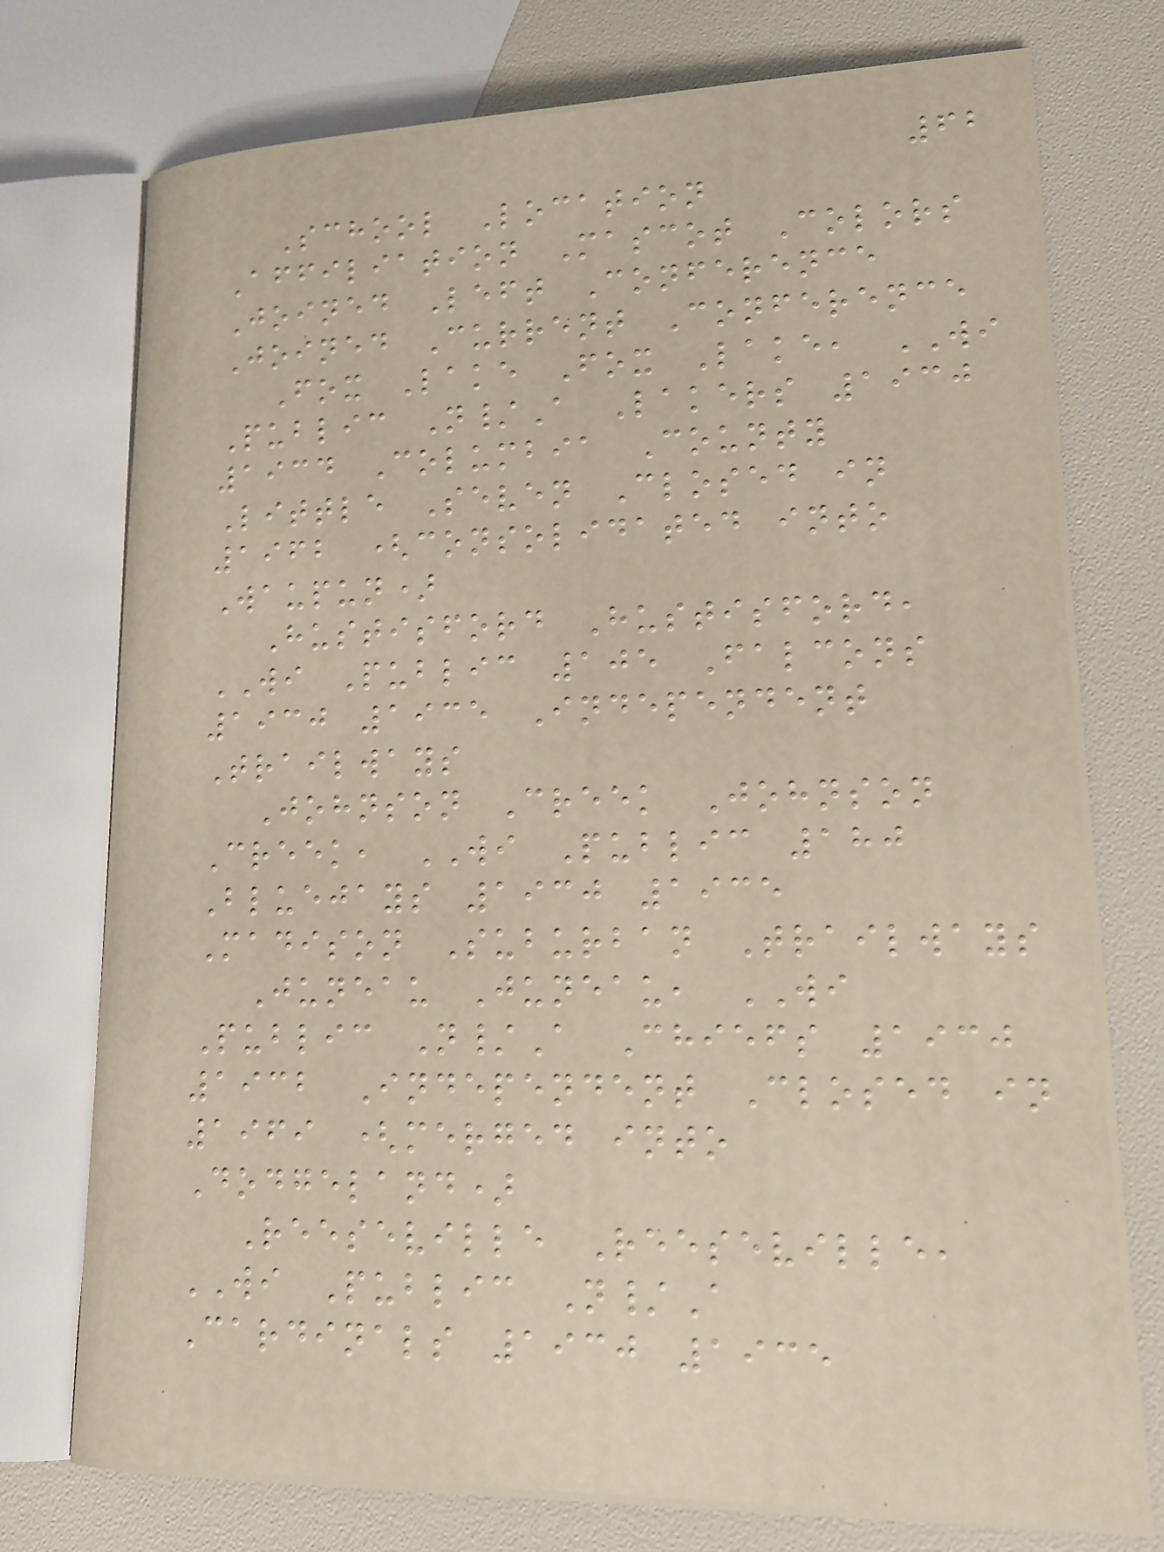62
School Location
Affiliation Mascot Colors
Joined Left Conference
Joined Current Conference
Fox Lake Fox Lake, WI
Public N/A Lakers 1930
1934 Columbia County
Little Seven Closed in
1962 (consolidated into
Waupun)
Hustisford Hustisford,
WI Public 105 Falcons
1930 1935 Independent
Trailways
Johnson Creek Johnson
Creek, WI Public 180
Bluejays 1930 1935
Madison Suburban Trailways
Juneau Juneau, WI
Public N/A Chiefs 1930
1932 Independent Closed in
1969 (merged into
Dodgeland)
Reeseville Reeseville,
WI Public N/A
Cardinals 1930 1935
